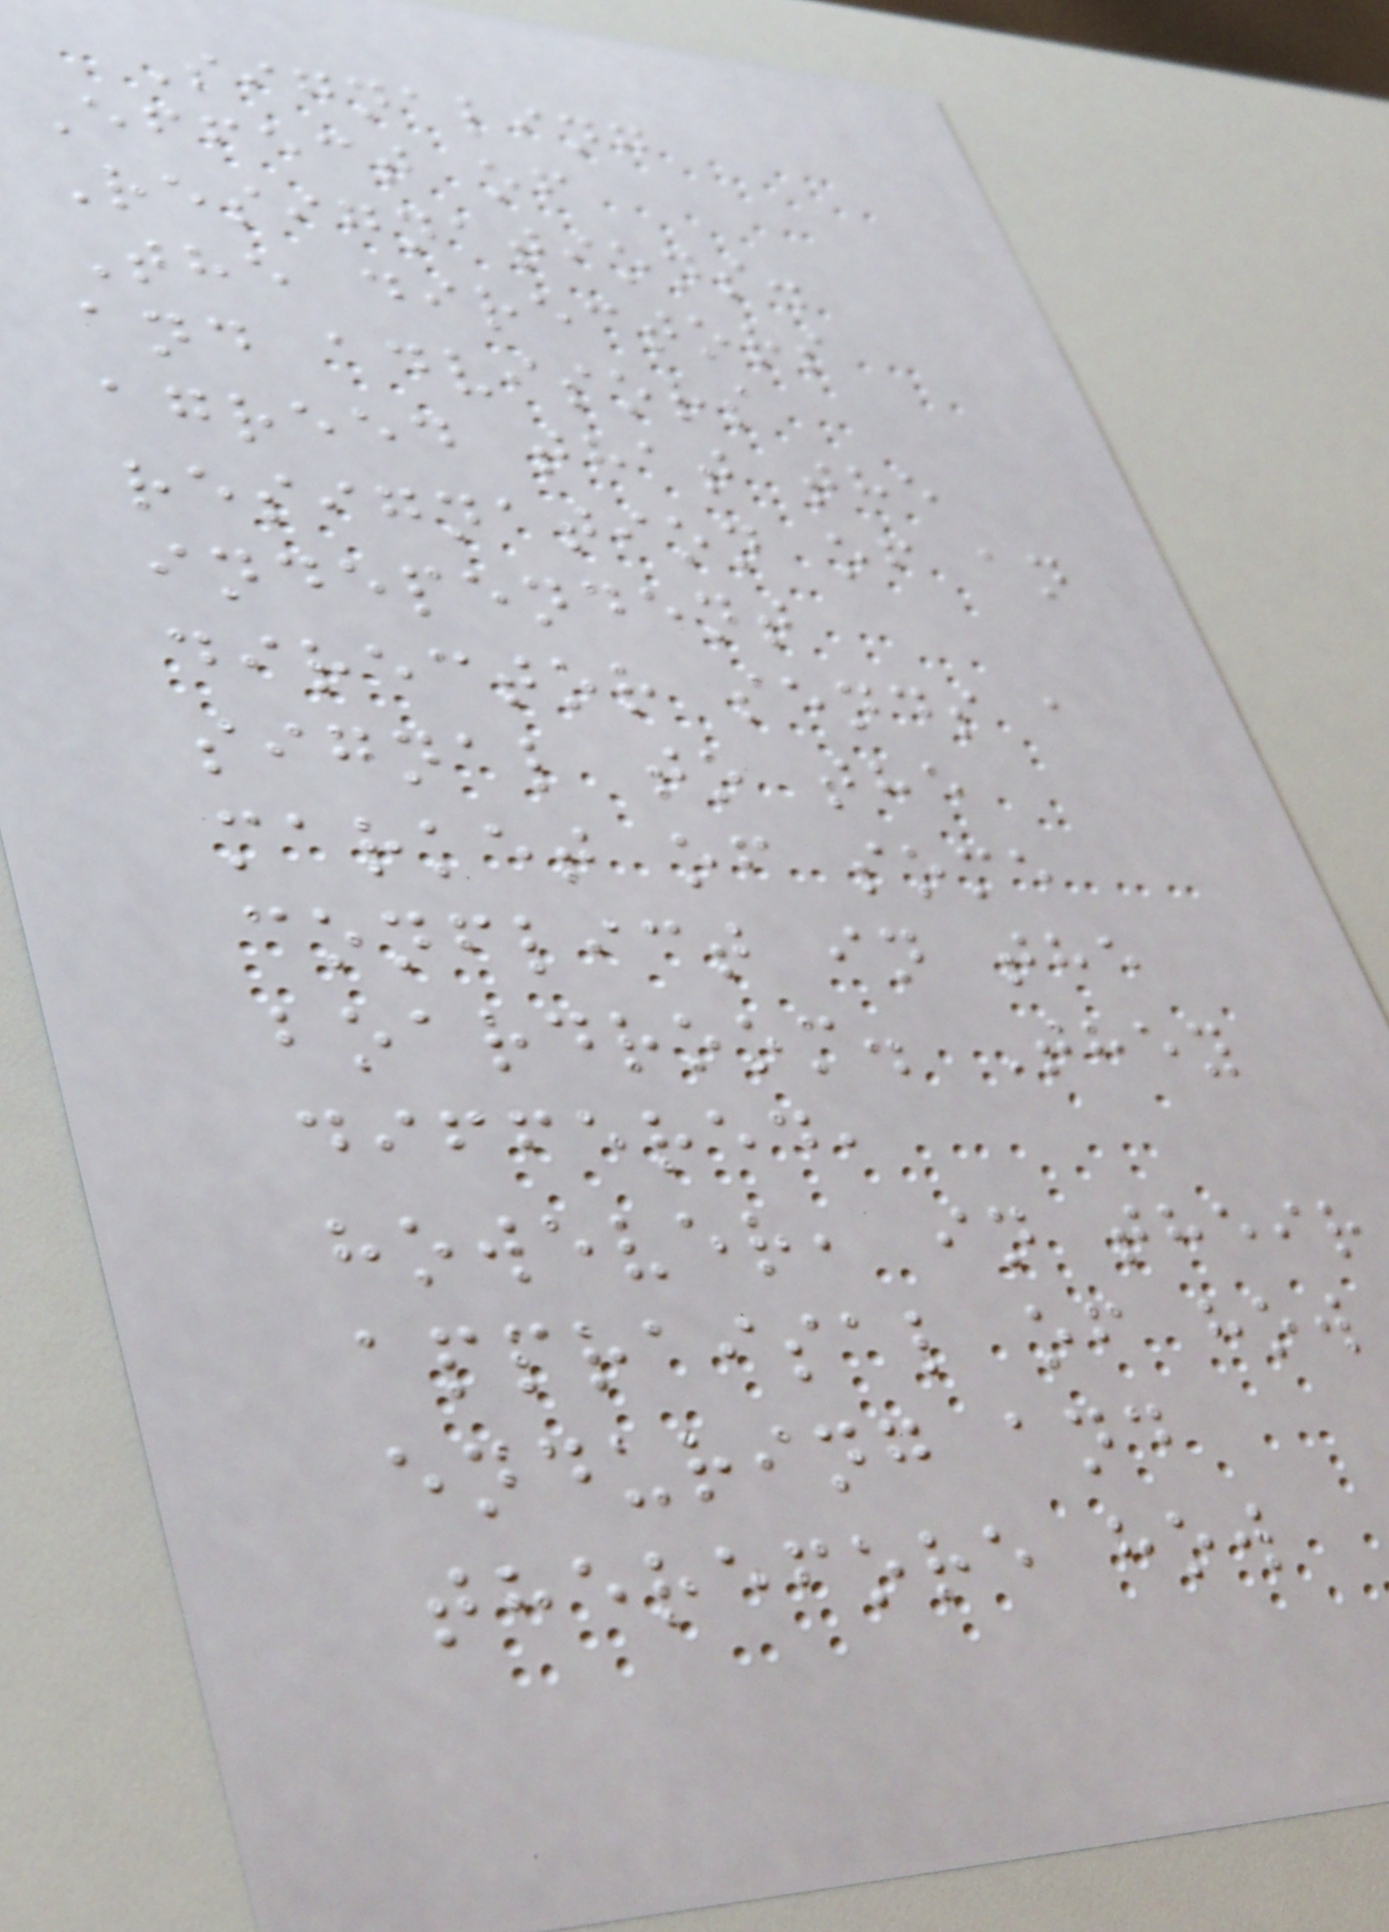Signaling
Effect of
Resignations.
The directors
and advisors
agreed that the
resignation of an
independent
director sends a
signal to the
market of some
conflict in the
boardroom. They
differed,
however, in their
appraisal of how
enduring and
therefore how
